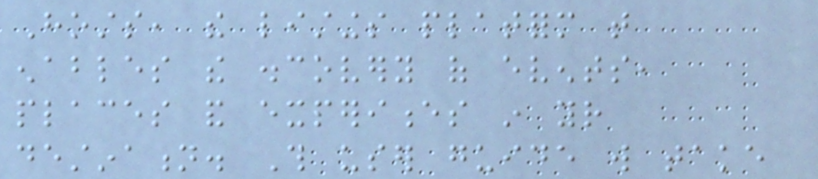Hosts, the listings platform that
enables the discovery of events,
places and experiences in your
destination. This user guide will take
